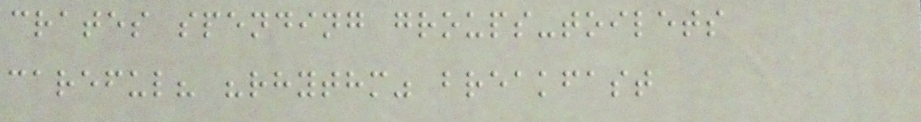crates spending groups-toilets
careful? "rhythm" breakfast
